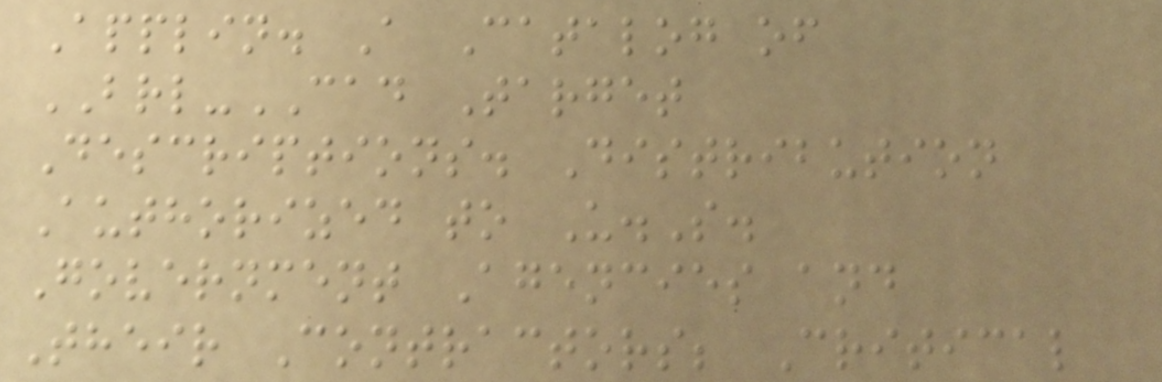Applin. A Catalog of
BRL-CAD Target
Descriptions. Distribution
Authorized to U.S.
Government Agencies and
Their Contractors; Critical
